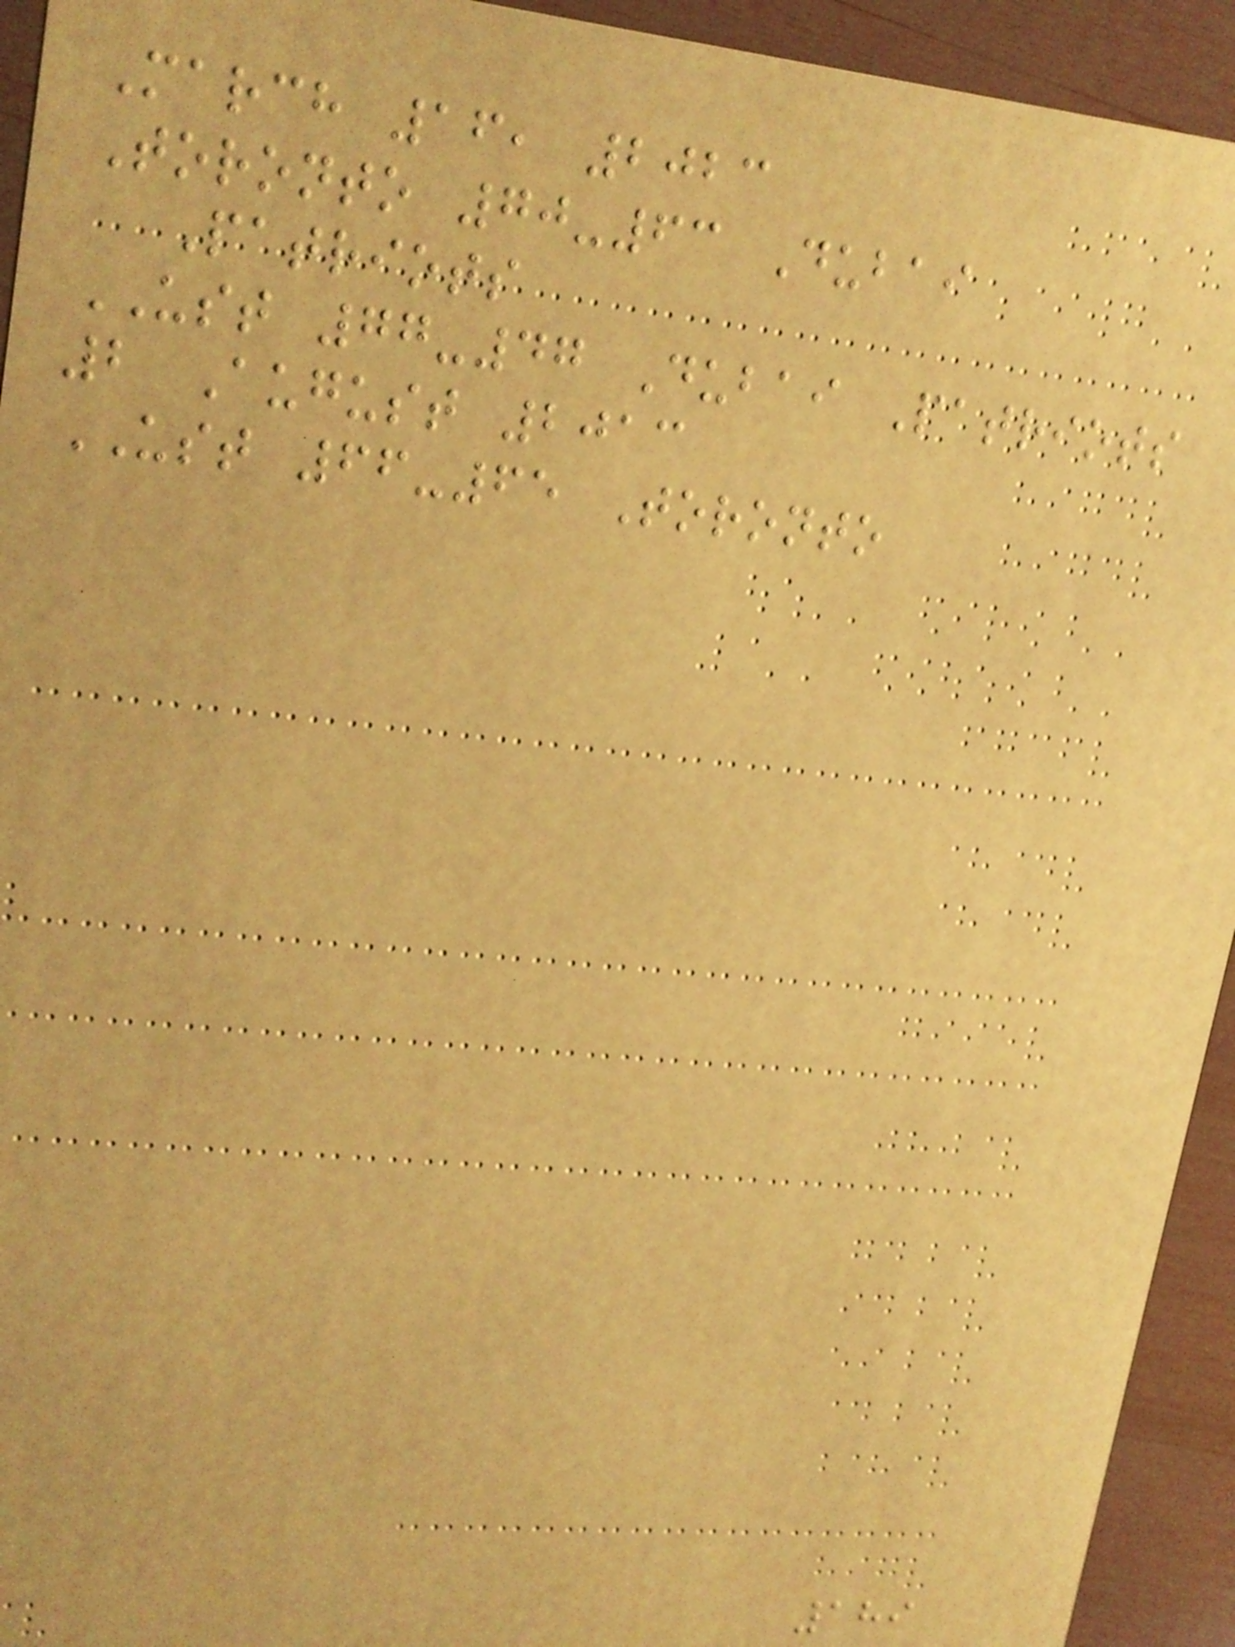March 16, 2023
Toronto 70-63 Dubai
Patriots
UST 77-47 Dubai Patriots
2 August 2013
UST 66-65 Toronto
189
